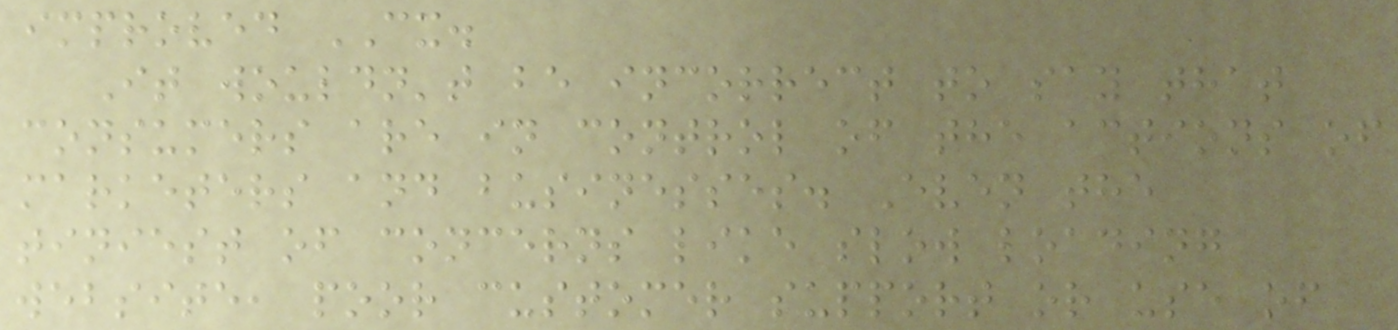improved CX.
It wouldn't be incorrect to say that
consumers are in control of the actions of
marketers and businesses. Even the
tiniest of concerns like slow loading
website, poor customer support or use of
